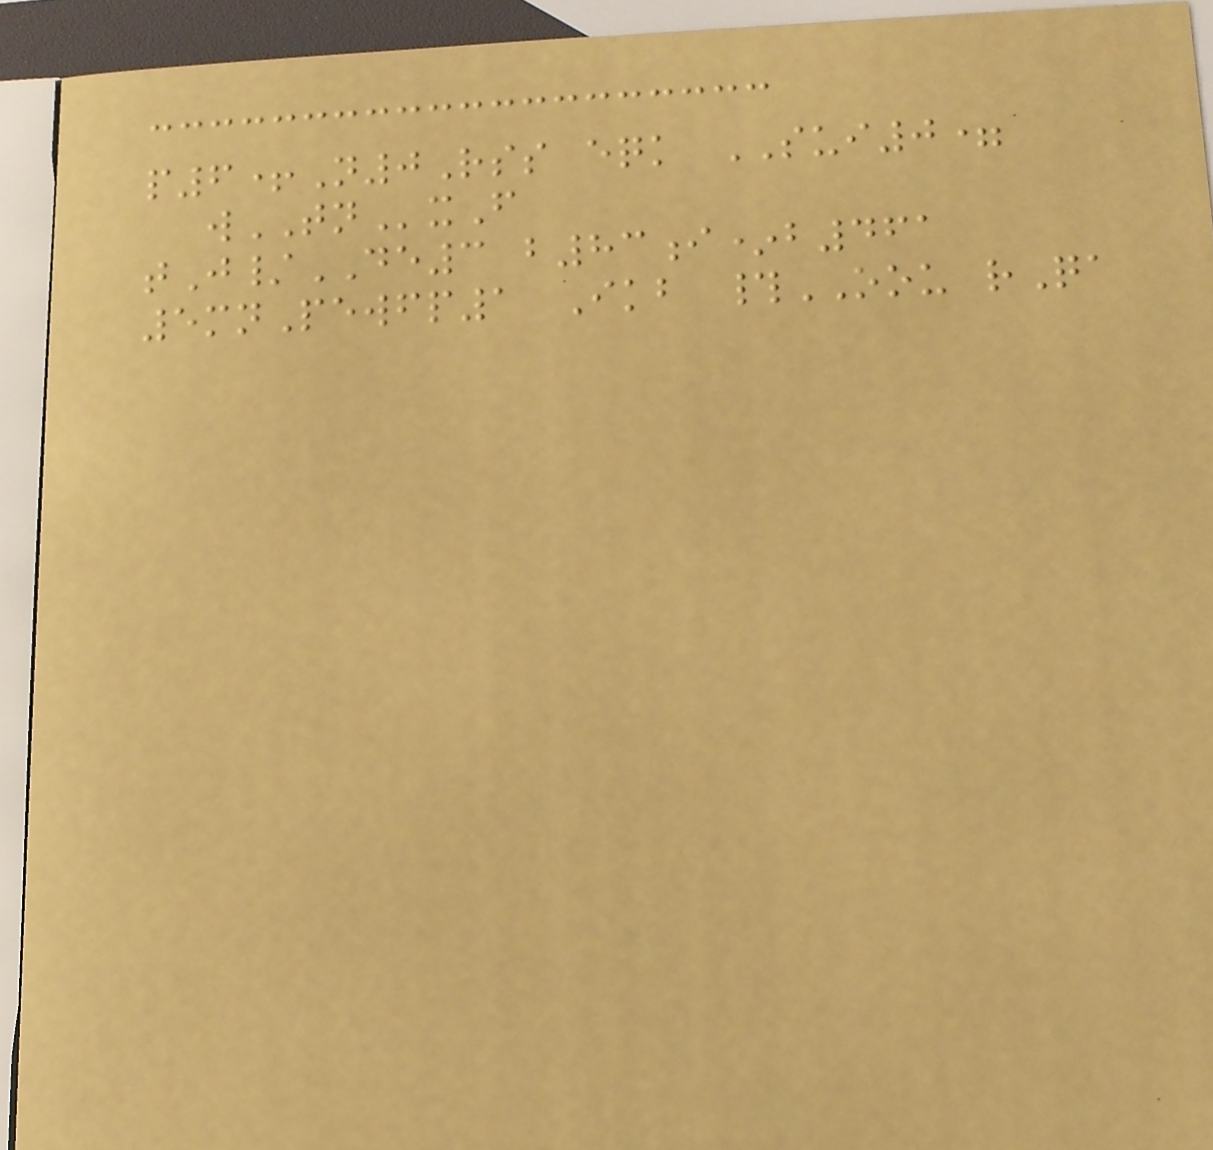p6+N0Rss eqk SUI0=
wTNxF
tJ/DE3 b83i*b461
5mnPewfp1 Ikb #OOU rQa
